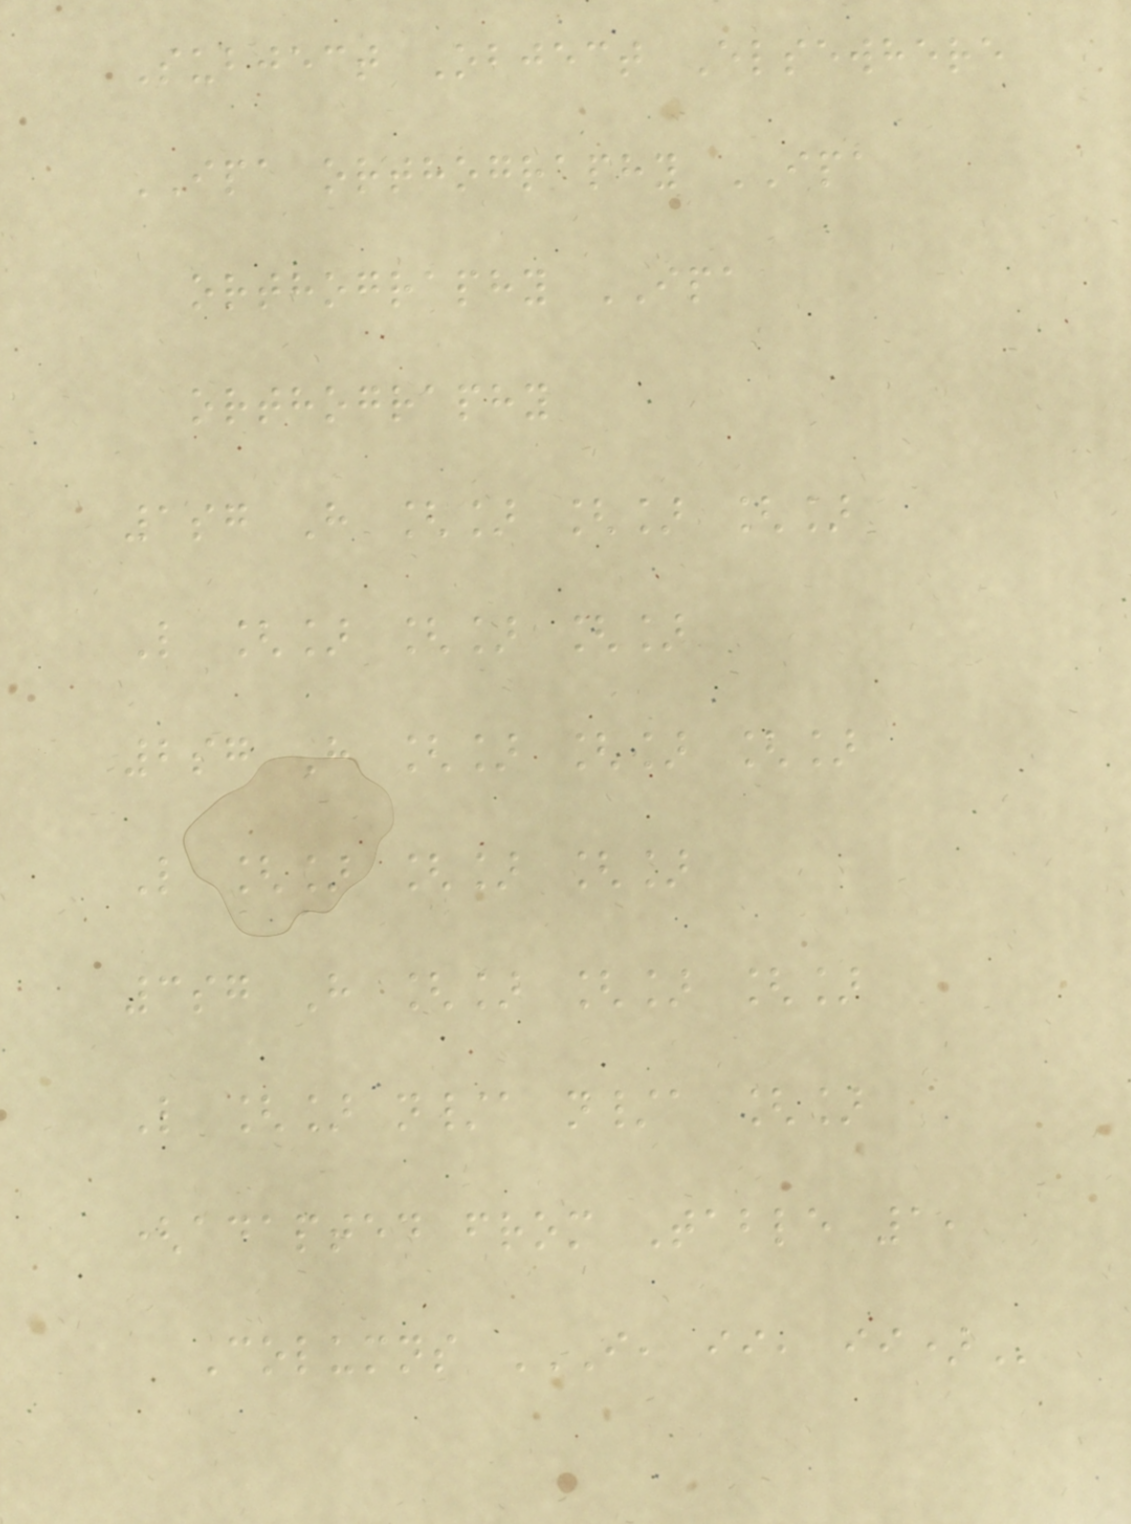Subject Object Elsewhere
IPA orthography IPA
orthography IPA
orthography
1sg H [] [] []
L [] [] []
2sg H [] [] []
L [] [] []
3sg H [] [] []
L [] n/a n/a []
(adapted from Table 1,
Columns I, II, II)
